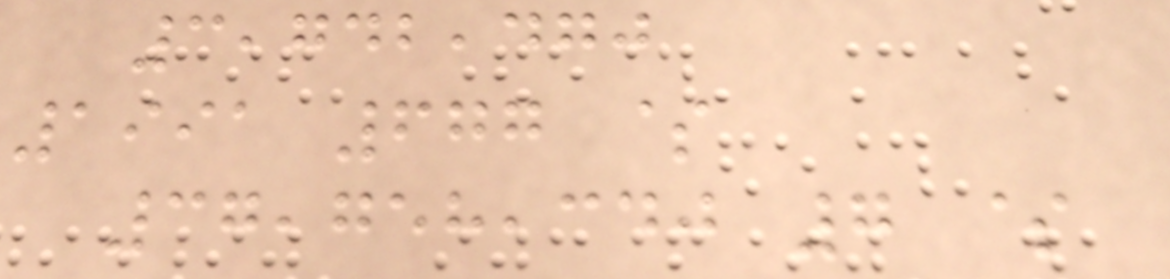3,742,470
1991 677 $
37,758,340 7 $
